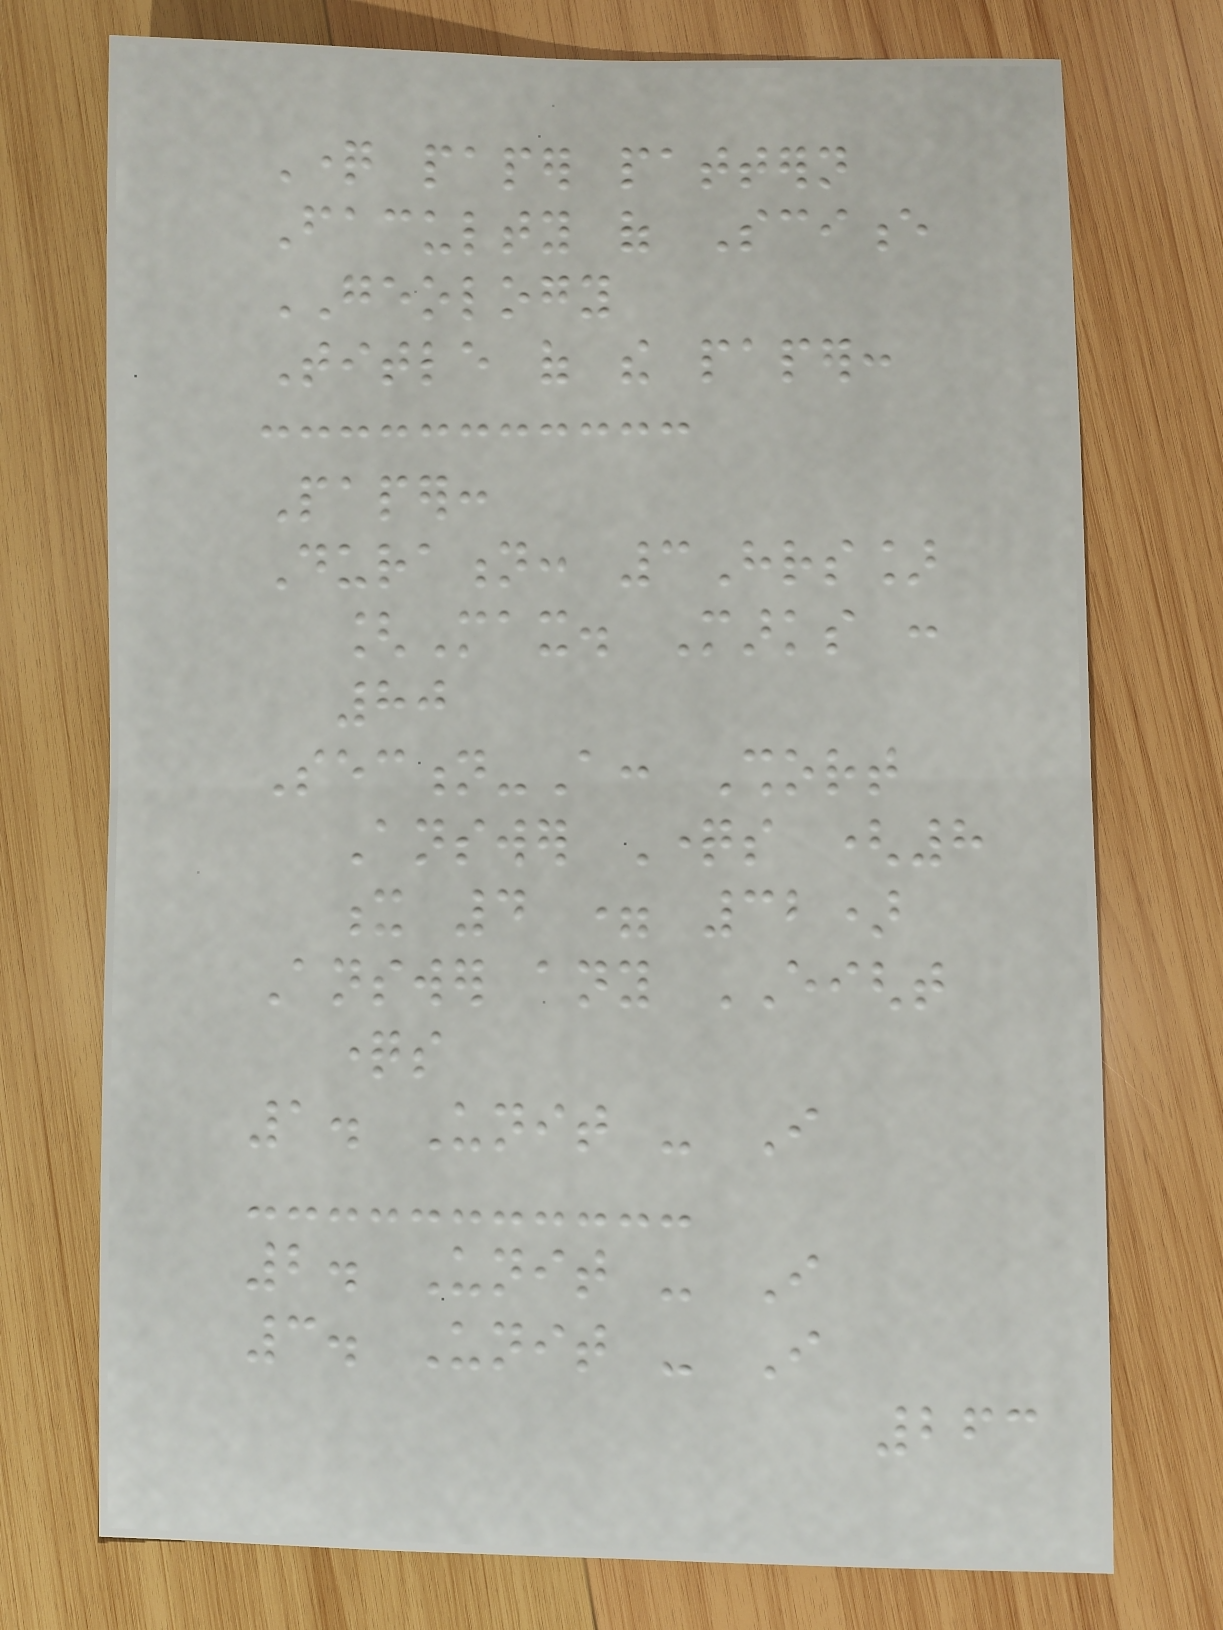Question paper pattern
Faculty of Science
GEOLOGY
Title of the paper:
Paper:
Duration: 3Hrs]
[Max. Marks :
80
Section-A: Short
Answer Questions (8
x 4 = 32)
Answer any EIGHT
questions
1. Unit - I
2. Unit - I
3. Unit - I
263
